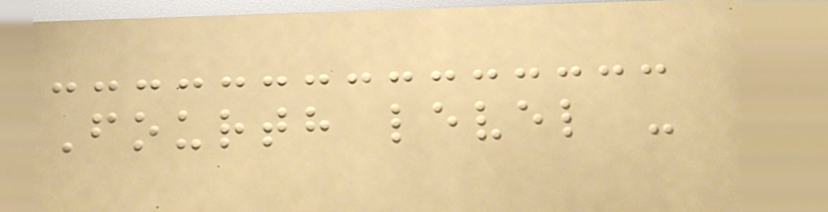Fourth level -
